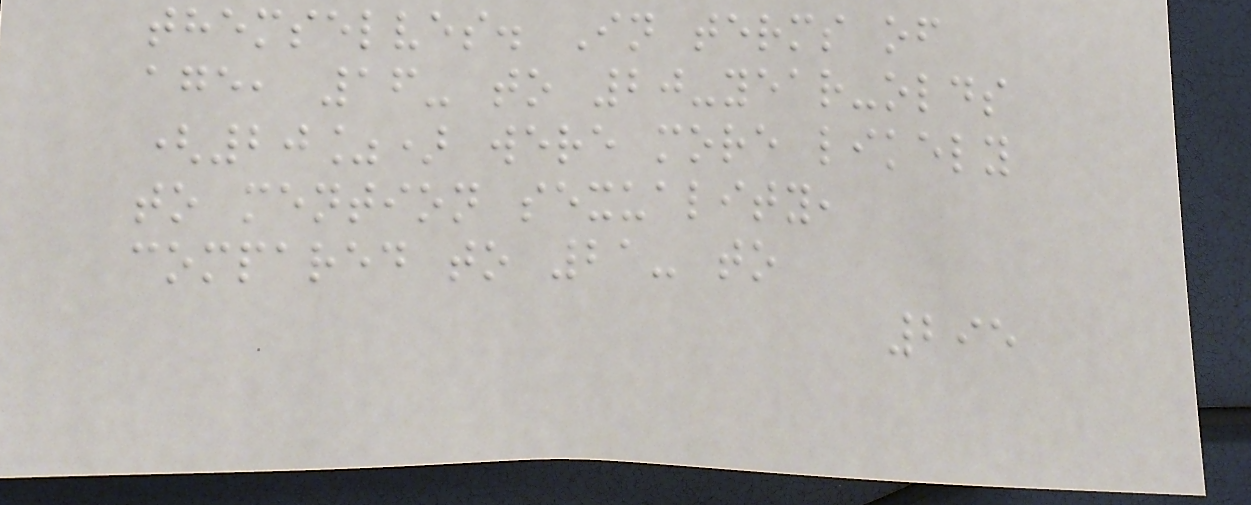themselves. In terms of
age, 16- to 20-year-olds
(20%) were more likely
to mention sexuality,
compared to 21- to
295
